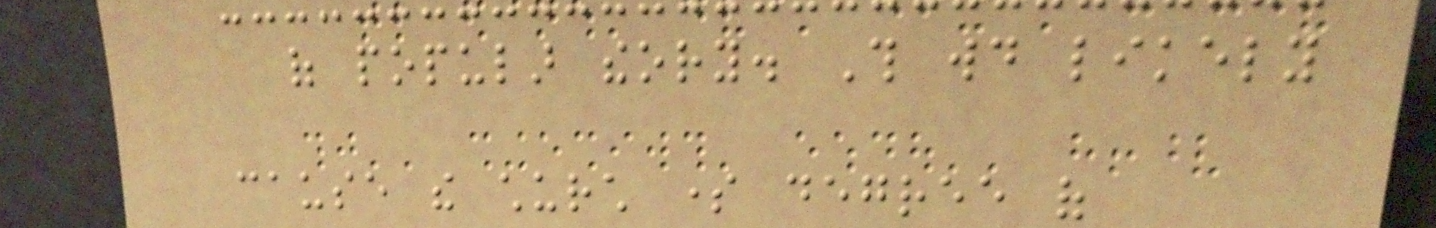of popular theory. This would likely
cause the church some degree of
